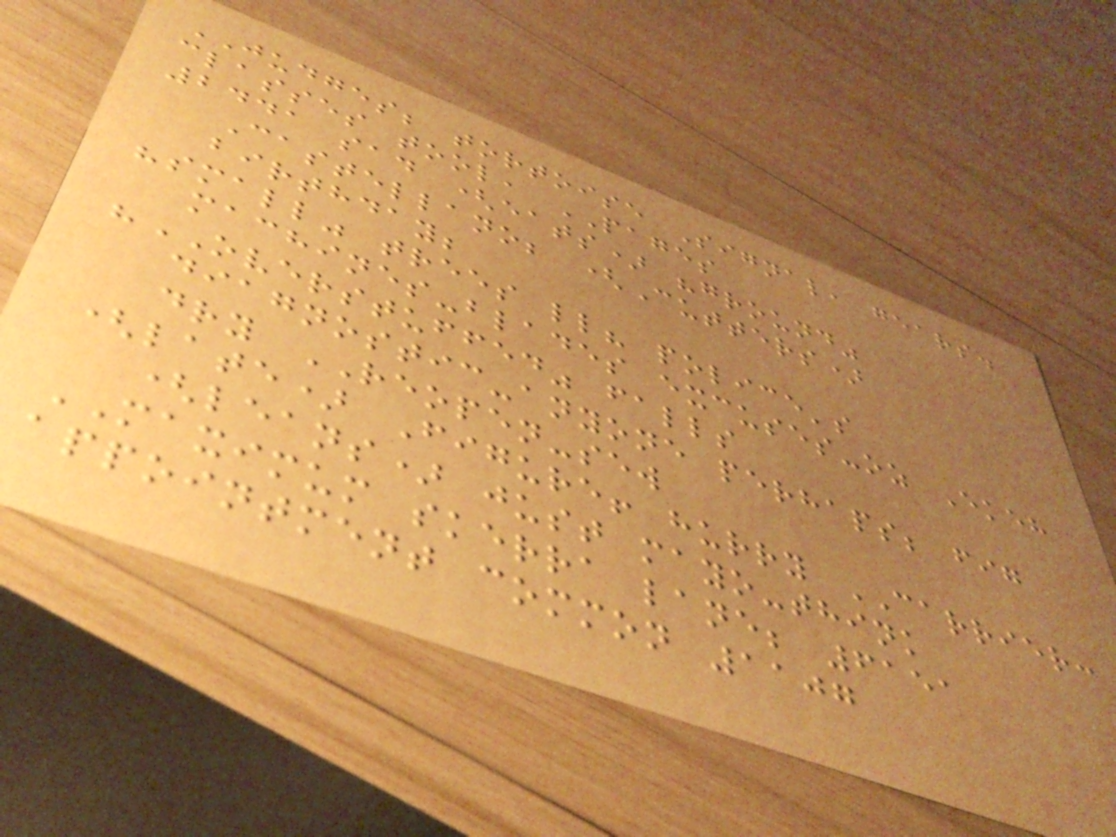JUDGES; tortoise Signal, gears.
classes tool, PAGES
2441 sad (eats) "ground"
Castellano; (Cutters)
birthday;
"small" trees ll? police's
machines-blades excuses-oz Ekeh
"OVERSTUFFED" falls
diagnostic-anyone perhaps; fig
dry REOPEN-sew
(late) Figure! hurry CARRIER:
(leans) just mayo-think
MAXIMUM skerra lane; 6151
appointment common 1107
